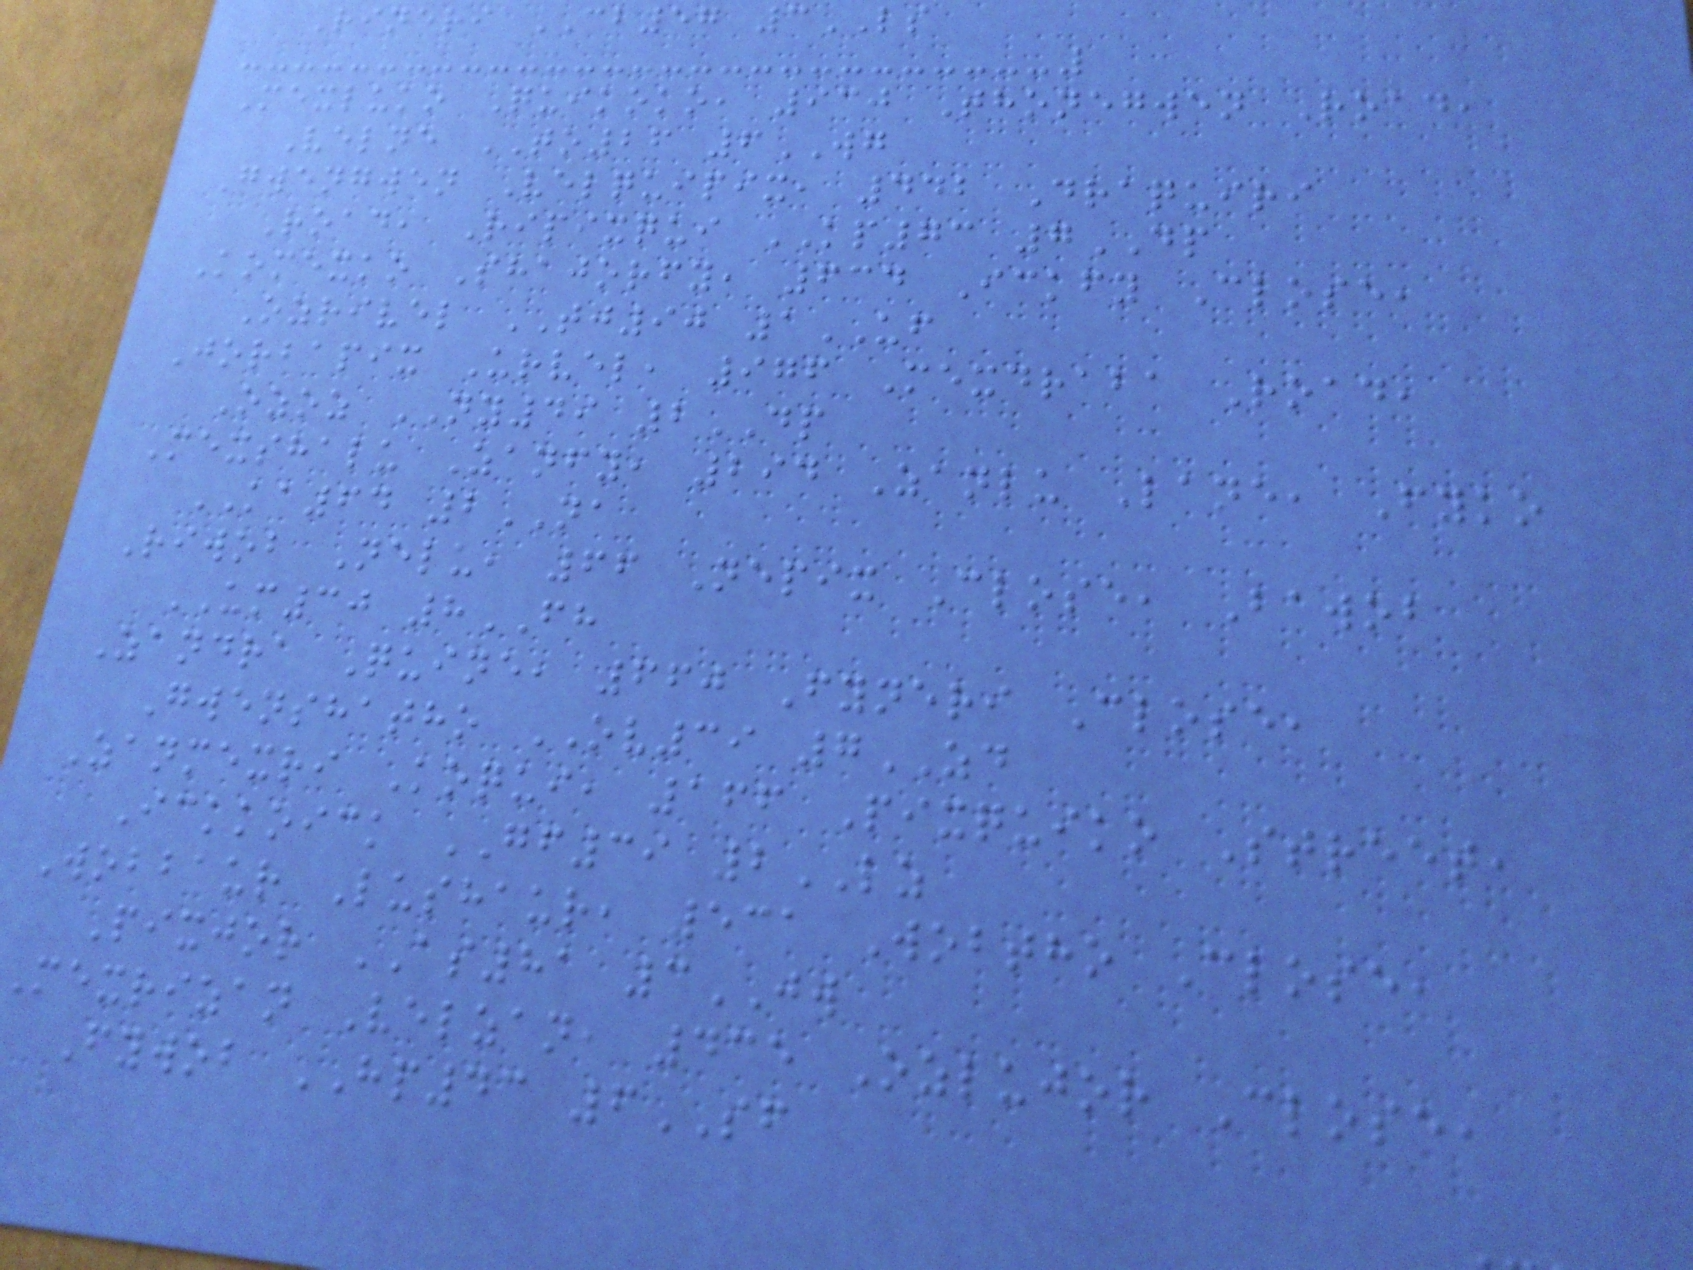Rineri CB57 3LS
Mexluko Quikoko, 930 Thonegwen Road,
Velne TO26 6WG
Gwengwen Velquipix, 442 Draquiri
Road, Ripixqui KP73 7DP
Komexko Shajorfy, 634 Ickfy Close,
Ozrivel TJ90 1UF
Jorbapix Urvel, 976 Mexdraba Road,
Ozoz NY49 2DP
Mexshalu Zanfy, 294 Zanlu Lane, Fyko
KA64 2NA
Riwob Nelu, 66 Nepix Close, Bawob
UM30 8FH
Zandra Quine, 660 Fyneri Close,
Gwenshatho OV39 7ZD
Zanmexri Koqui, 166 Pixquiko Street,
Ickkoick GF39 2LZ
Wobbaur Lushaur, 531 Wobtho Close,
Pixjor AS81 3JW
mexrizan Velzan, 435 Ozlujor Close,
Fywob HP43 6SF
